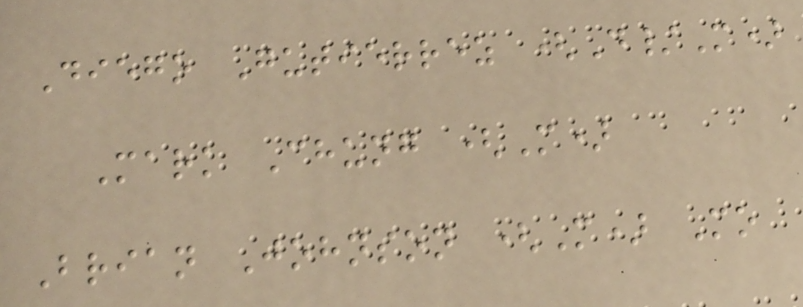Diego Gutierrez (D/M)
Mark Chung (M)
Brian Johnson (M) Mo
